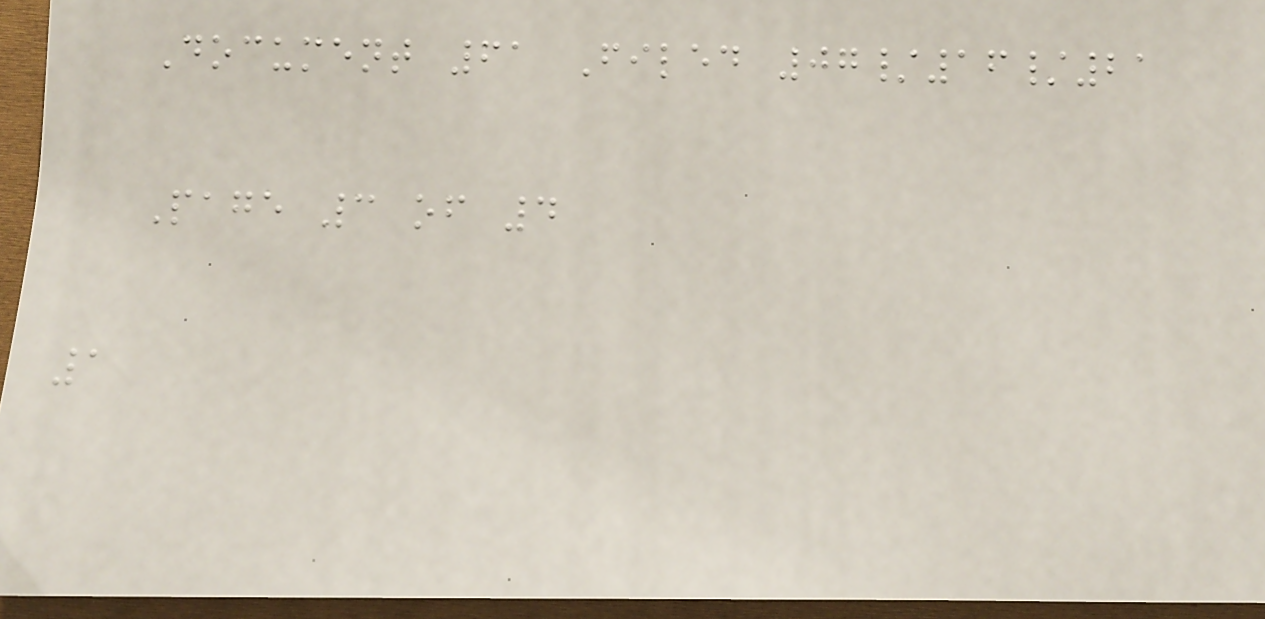Document 61 Filed 07/16/21
Page 3 of 4
1
